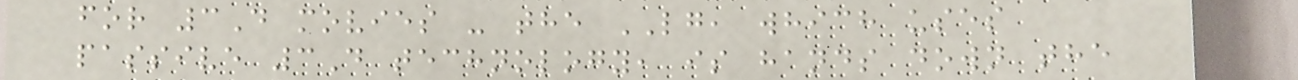for 3D movies - the LG, which uses
passive 3D technology, is hands down the
